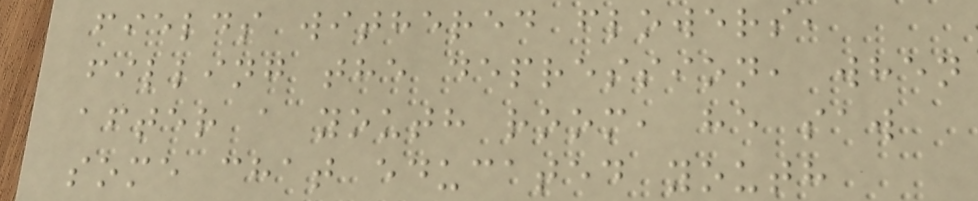fields withered flowers,
filling the depression, when
after a youth room, he saw
some chat educated youth
